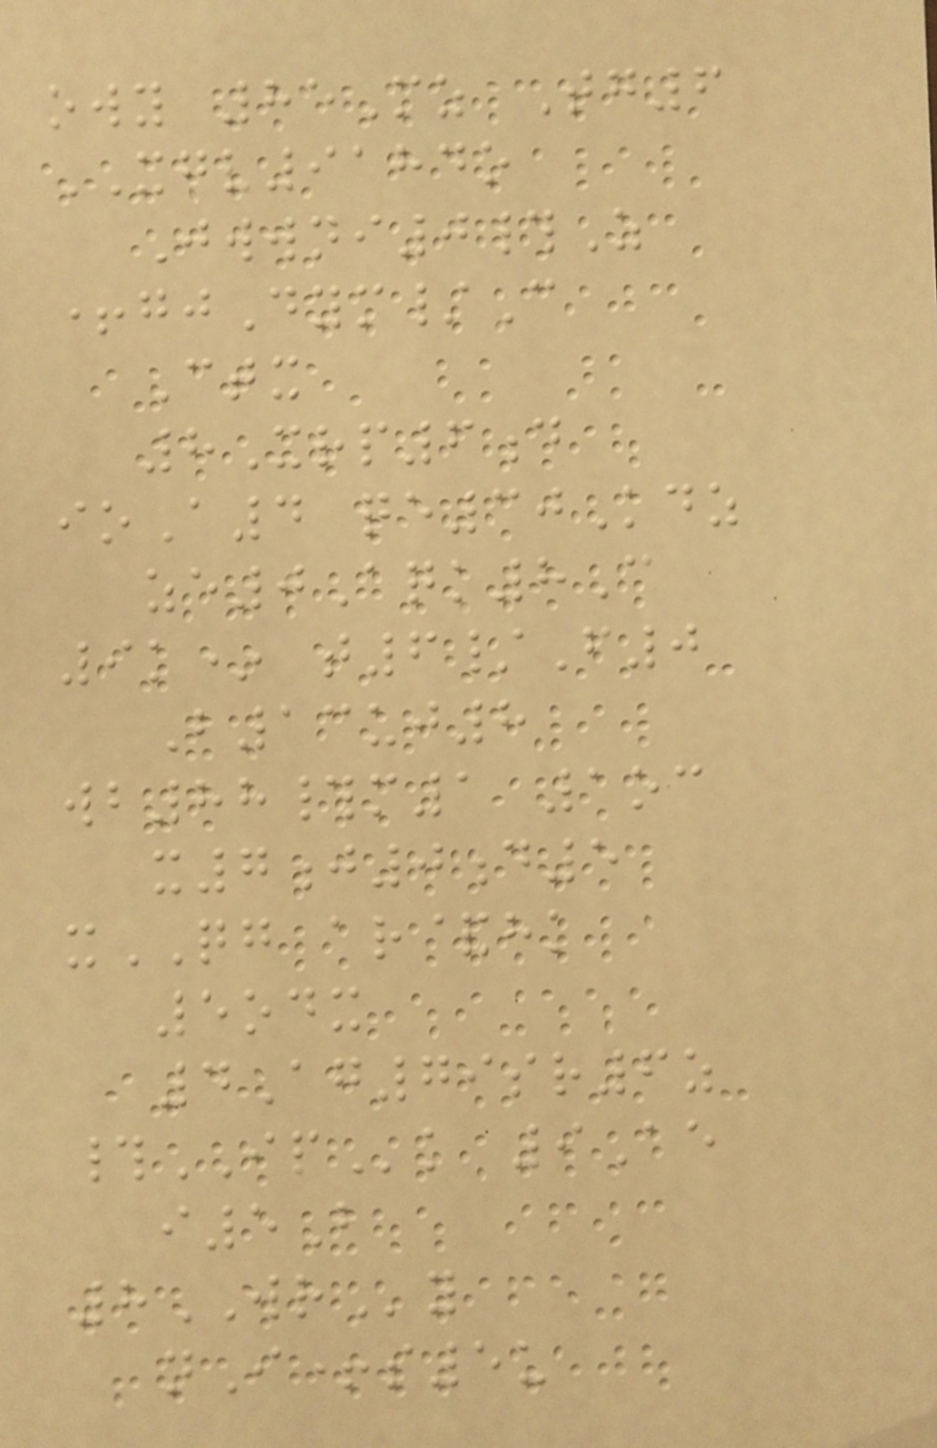owy 85Mz Tg6
XGV9184o
Jwwni0#Z
+gjDym/C
Ctx
8Xrp6d
ioA4 qe30Kdz
ze0Aqk8C
9k* t6/F0
B13uj8
wb88#m1 1oc
x7j0d5
xQG ar&hk
5odx
4Ag79sr6z
#IPk 9Ae
i5B
8WRy
nI+s5u
